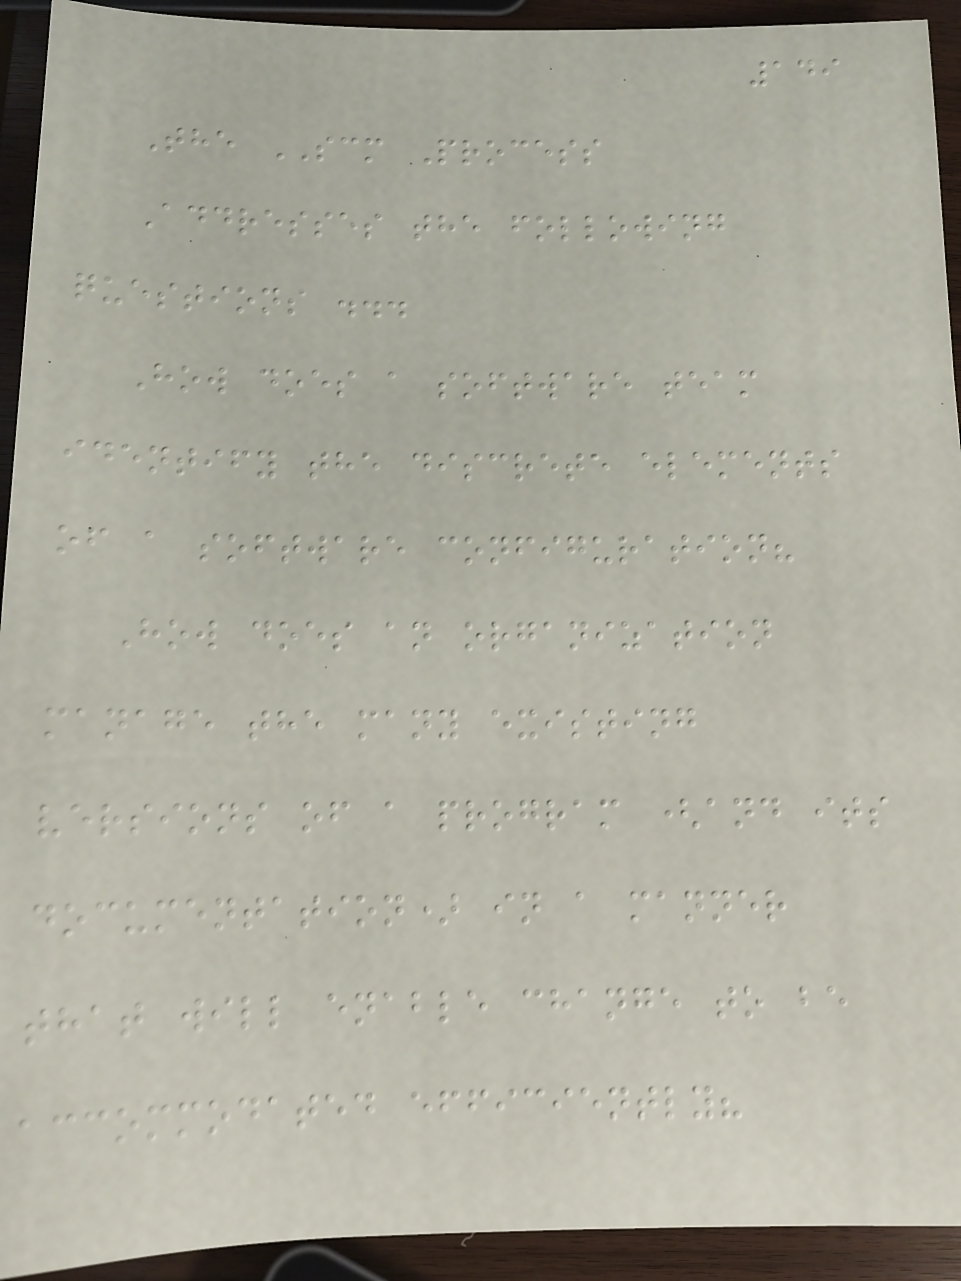149
The SCM Process
Addresses the following
questions ...
How does a software team
identify the discrete elements
of a software configuration?
How does an organization
manage the many existing
versions of a program (and its
documentation) in a manner
that will enable change to be
accommodated efficiently?
